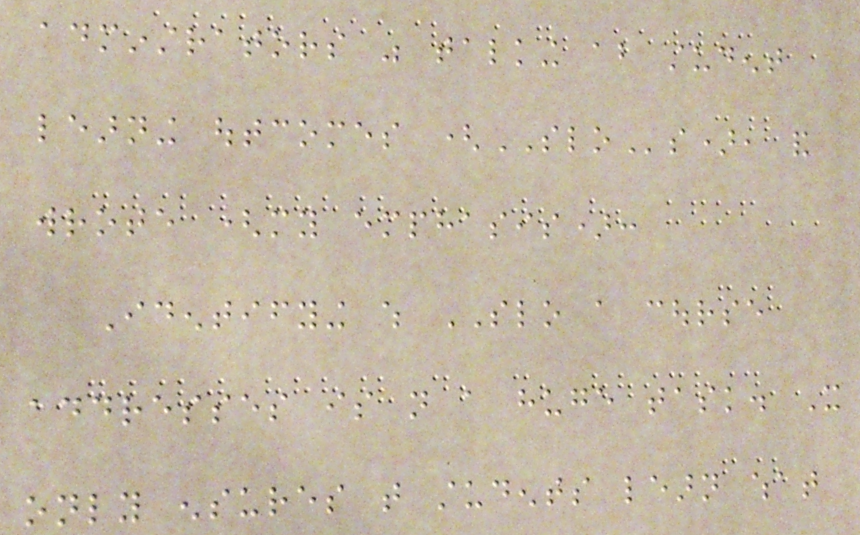adminstrators was talking about student
learning outcomes (SLOs), and
wrote (my emphasis):
Identifying which SLO a course
addresses is not a huge task. It
only ensures that students learn what
